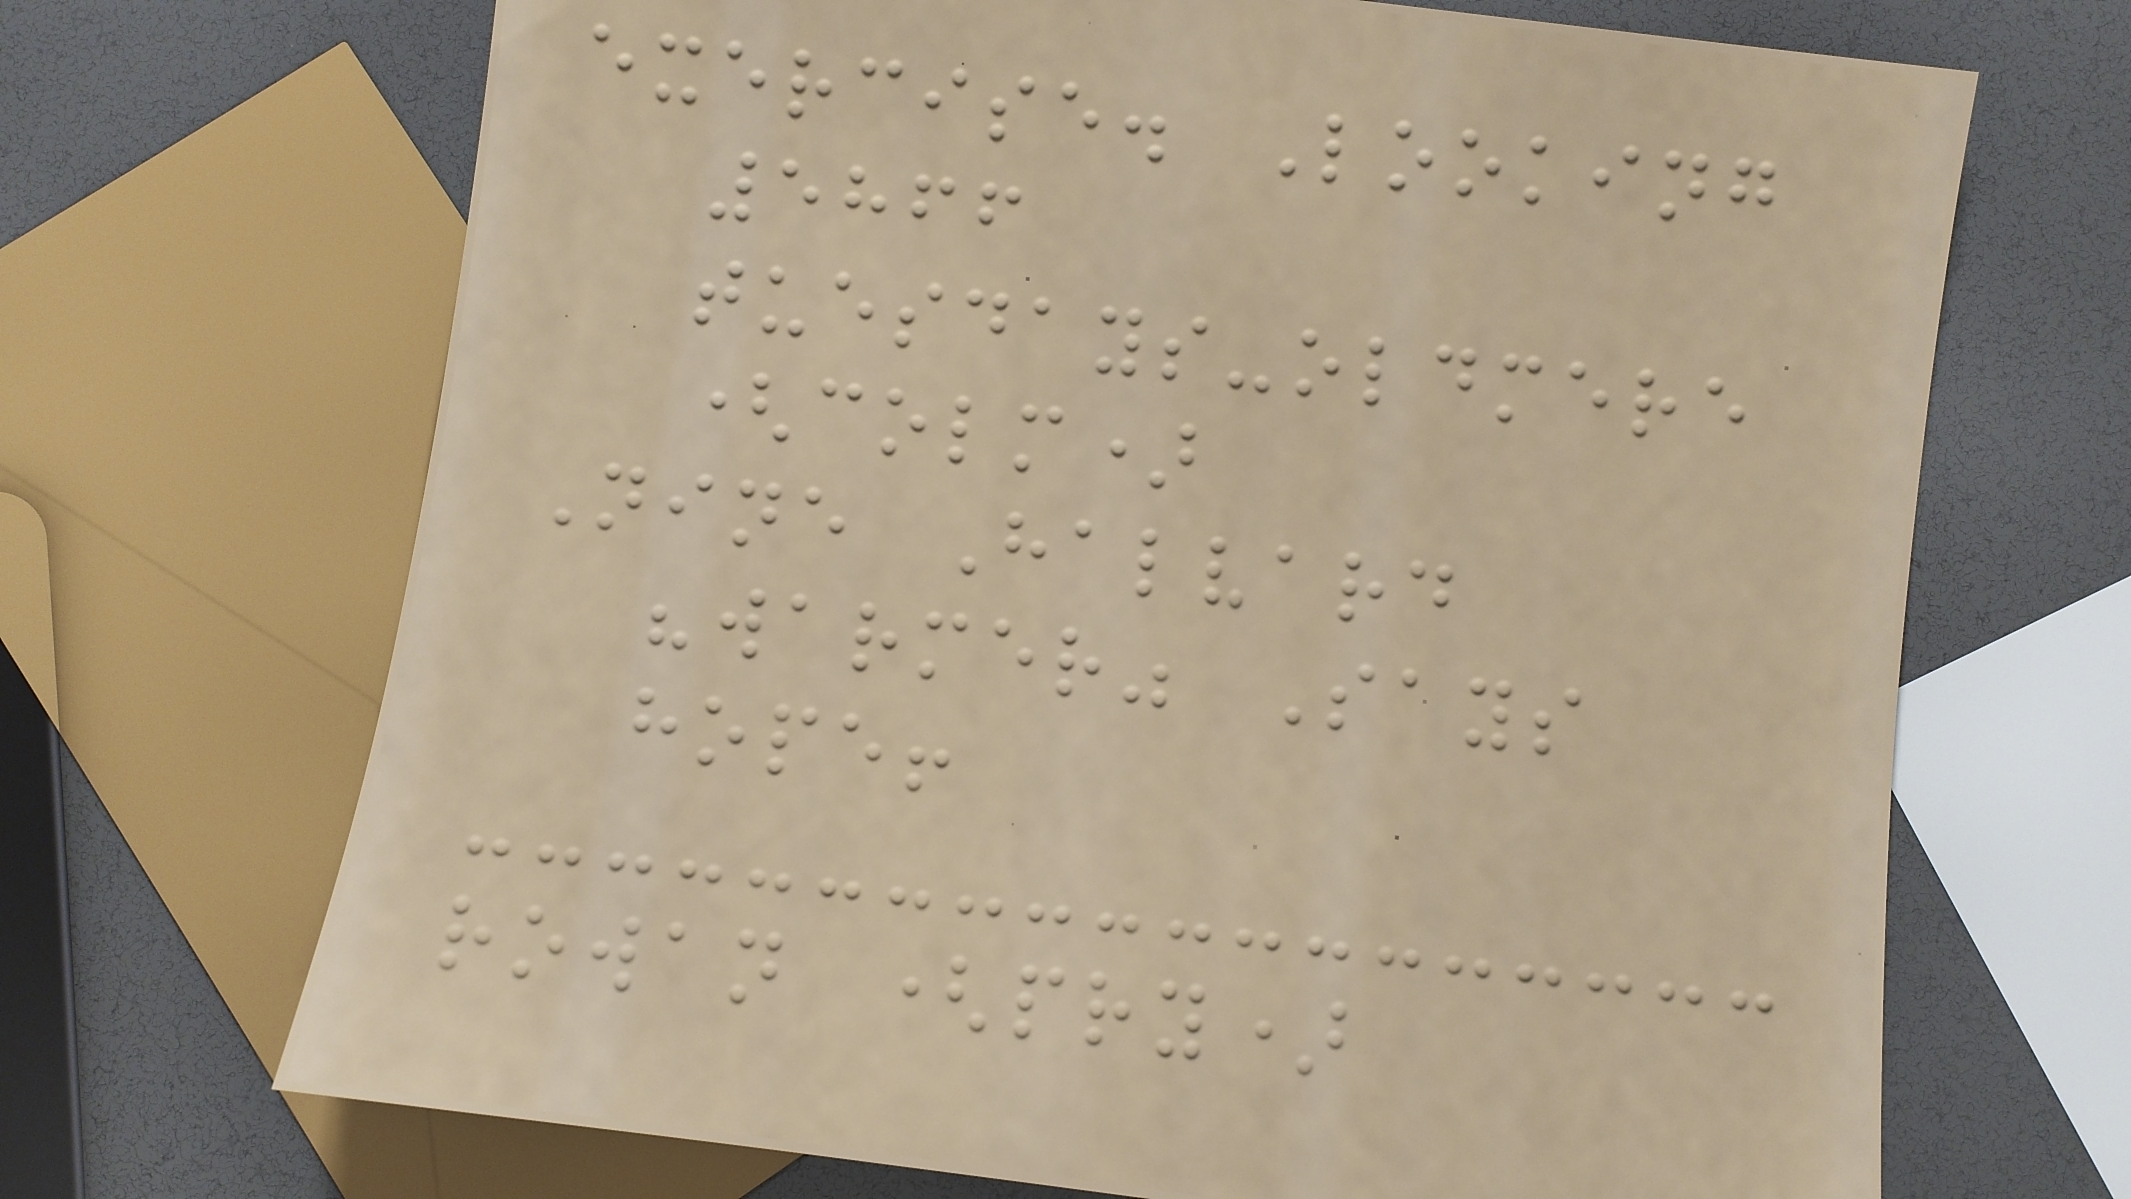exercise. Looking
5866
tuesdays-oldmere
(colm)
Nine Halvard
"warmer" Says
hope!
rowan (pry)
